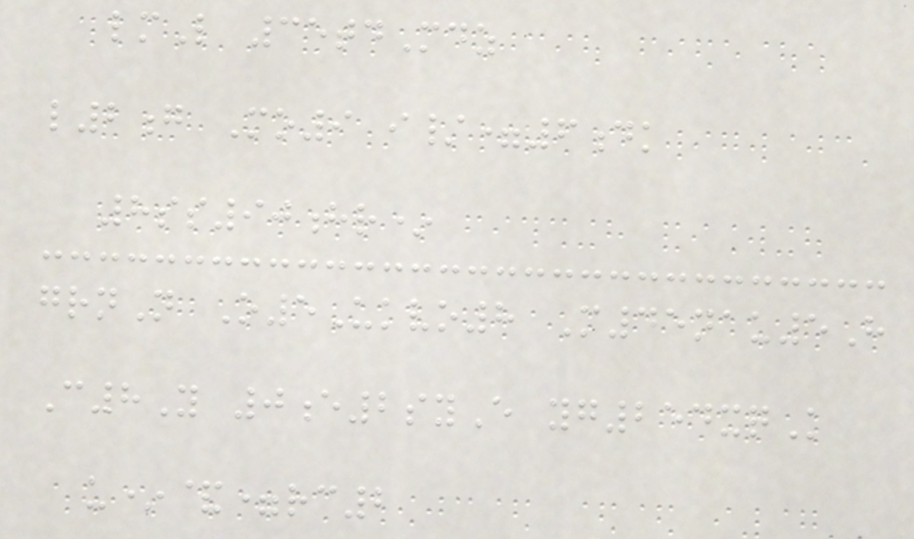lmL 35tdMdz
l2g Mo9 i/=6dk
8ss90hr*
grnN O5Ukvo8 M45nau5H
C8Y 0e2syE yg254xqK
u*&=rc2
